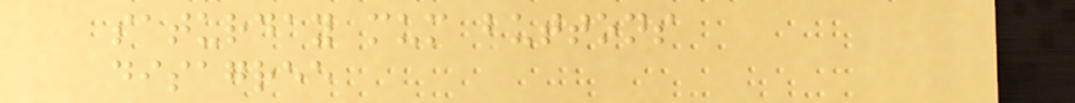saturday mum buttons
disagree
